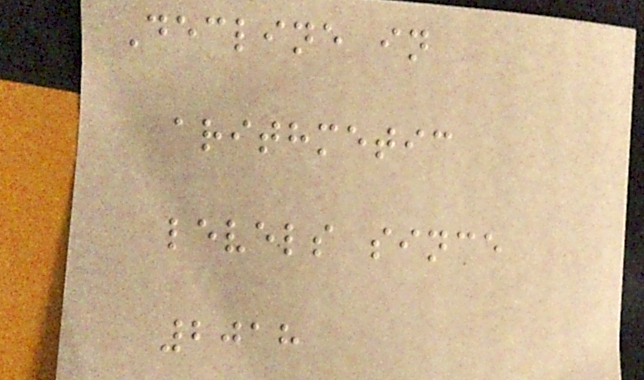Decline in
arithmetic
levels since
2018
